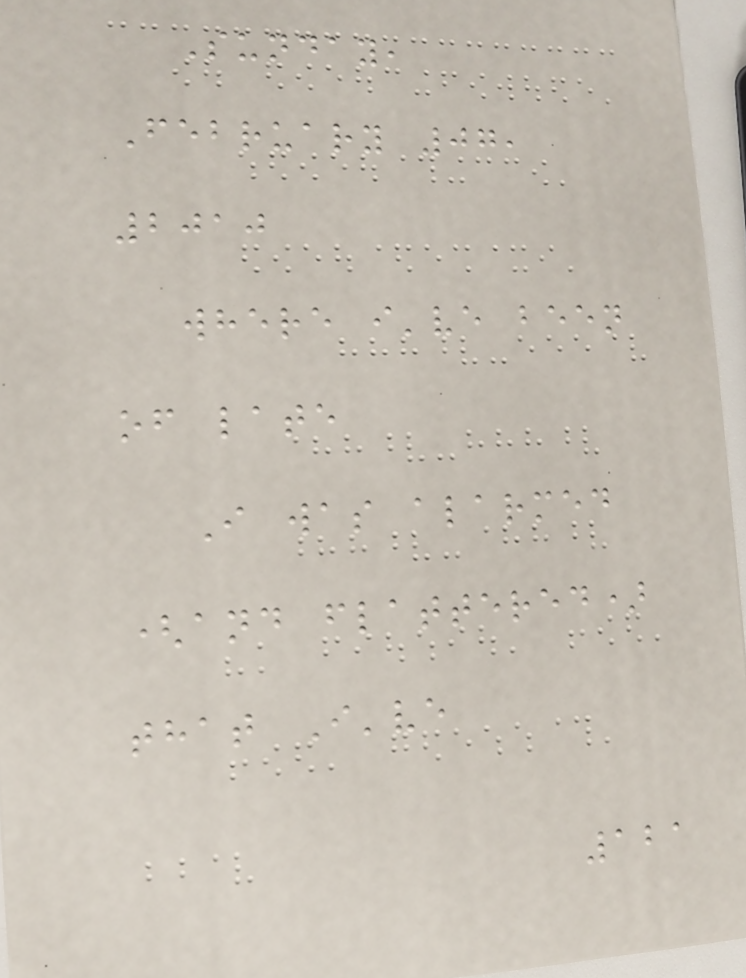Sunday,
February 07,
2010
where i've been
of late
I was alarmed
(and flattered)
that I've
121
